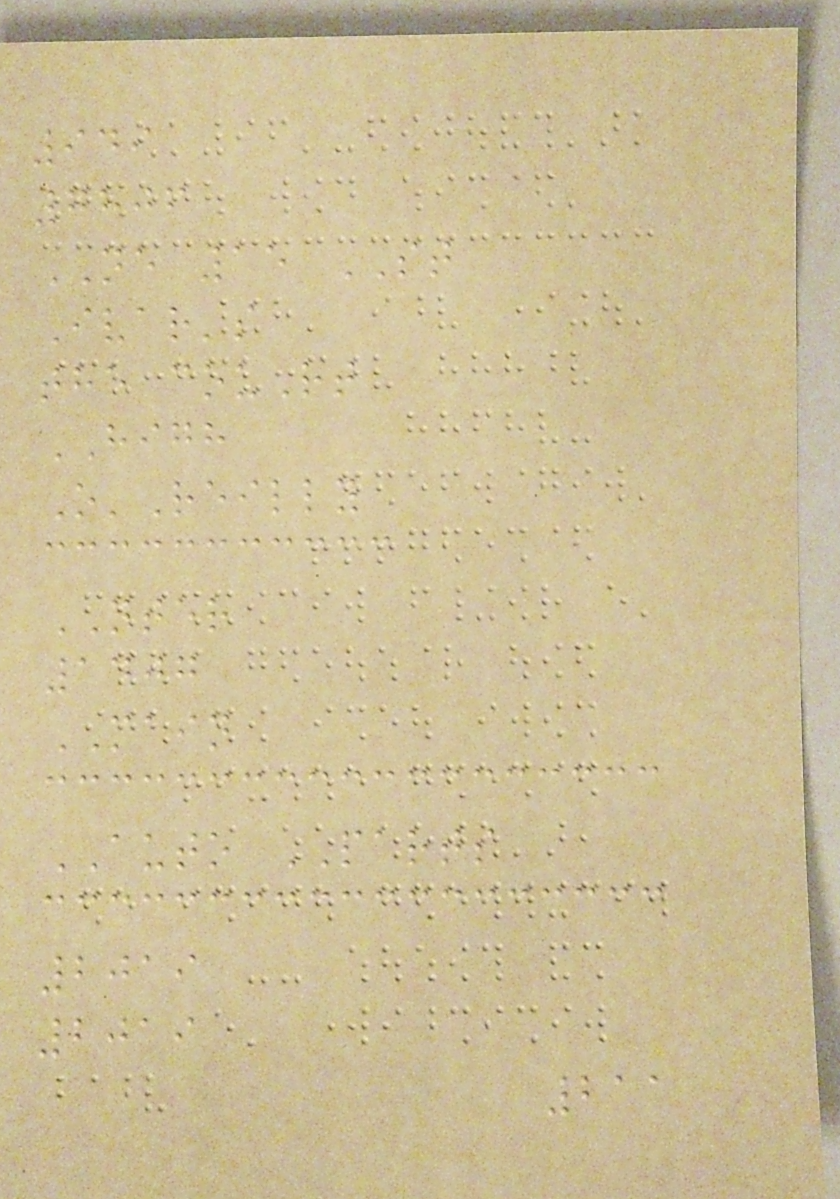949
7806
NE 15 ST
Ivar's
the couRt
HIGH
O'Reilly
NTER
1407
MAIN
AUTO PARTS
2019
2019
211
